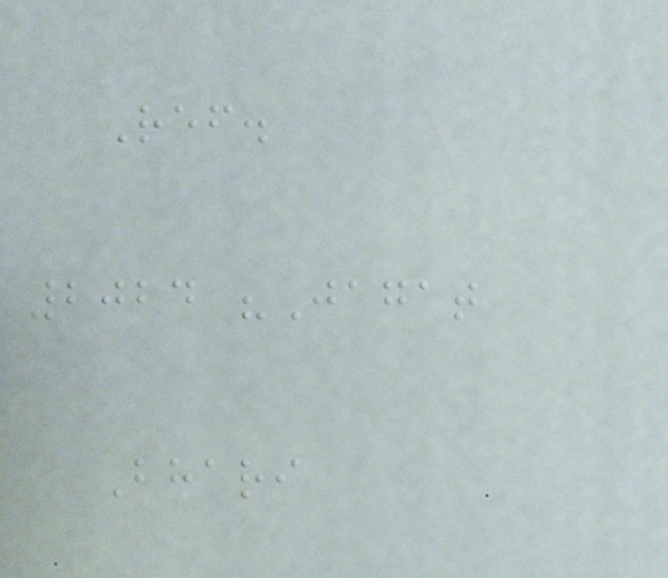Ref.
2024 "Jagat
Bhari
